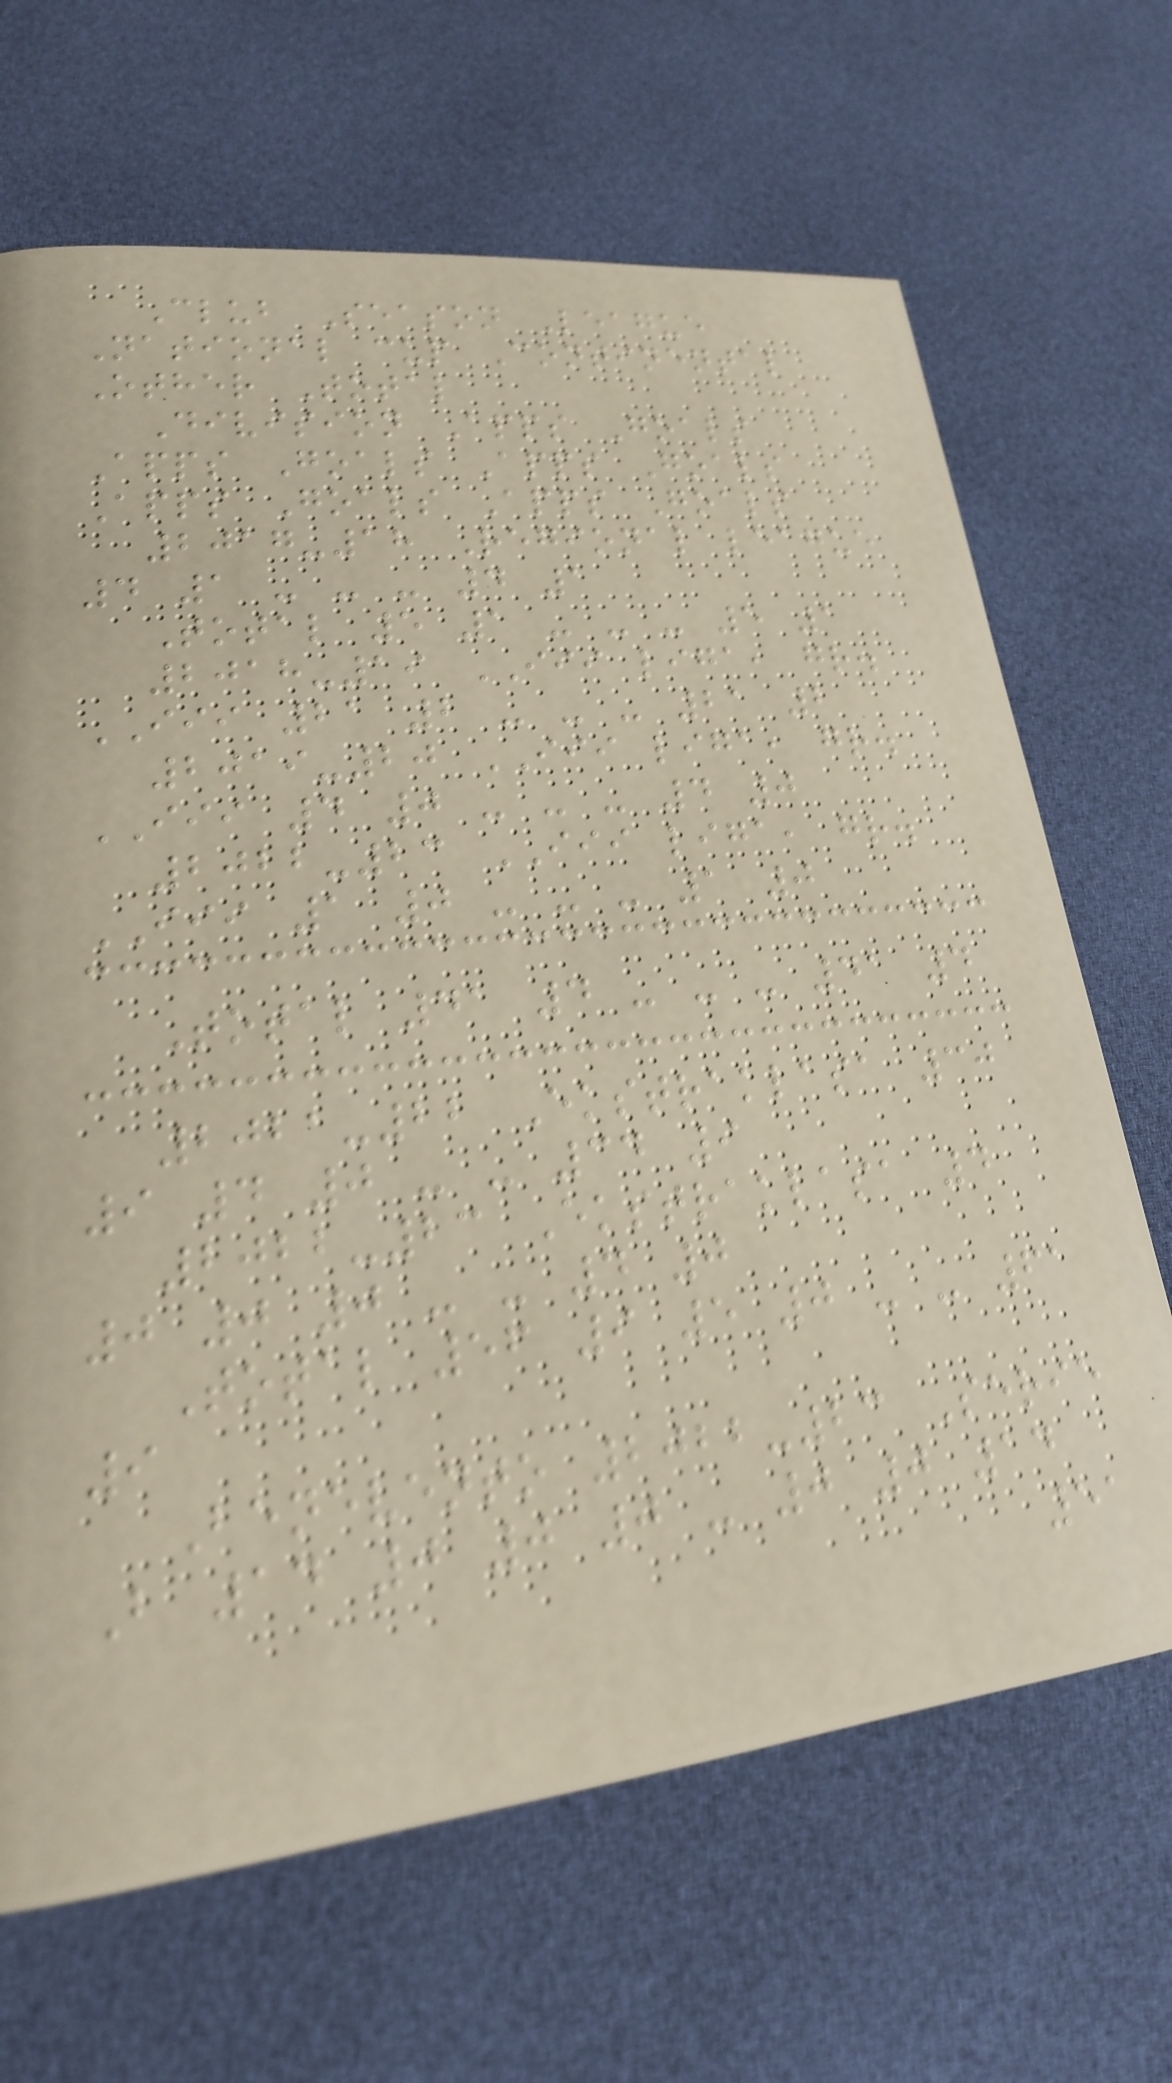Club Season League
National cup Continental
Other Total
Division Apps Goals
Apps Goals Apps Goals
Apps Goals Apps Goals
2017-18 Regional league
4 1 - - - 4 1
Total 5 1 - - - 5 1
2018-19 III liga, gr.
III 21 2 - - - 21 2
2019-20 III liga, gr.
III 4 0 - - - 4 0
2022-23 III liga, gr.
III 1 0 - - - 1 0
Total 41 4 - - - 41 4
2021-22 Ekstraklasa 30
9 4 0 - - 34 9
2022-23 Ekstraklasa 4
0 0 0 - - 4 0
Total 56 9 5 0 - - 61
9
Benevento 2022-23 Serie
B 14 0 0 0 - 0 0 14
51
